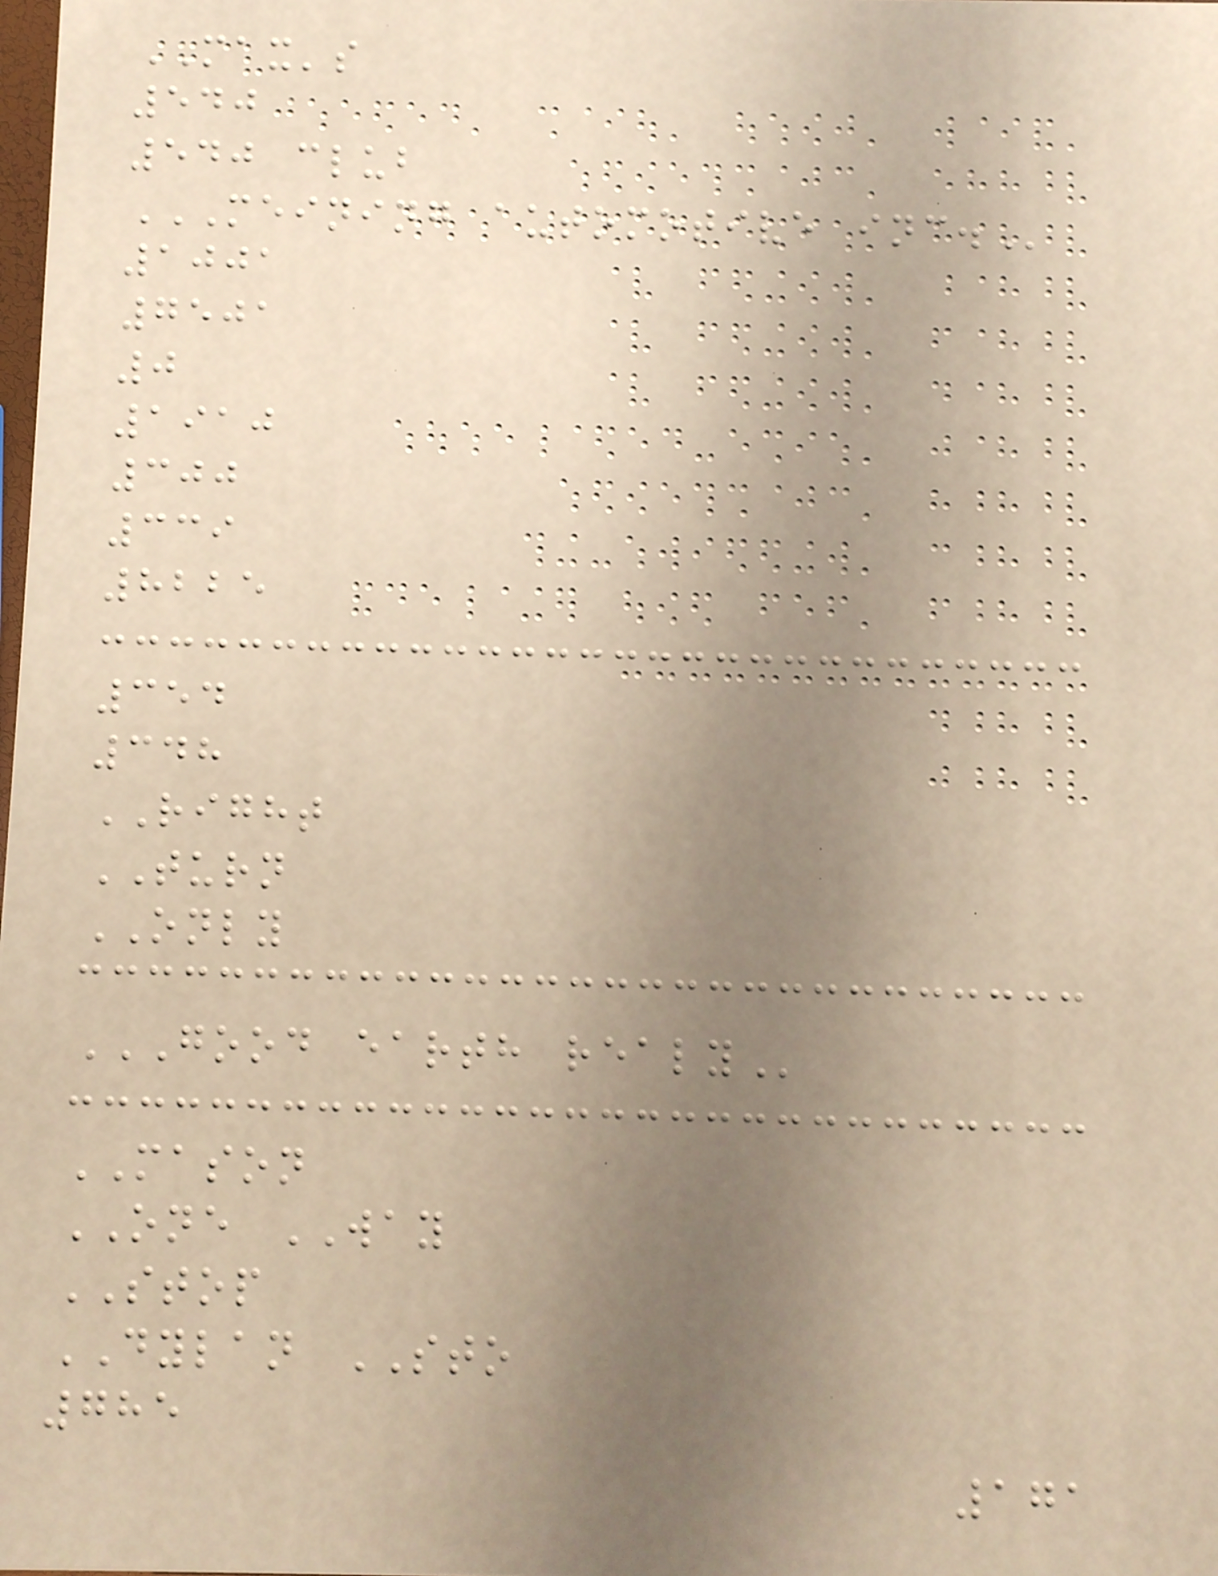MAX's
540
540 club
MEINING AUTOMOTIVE INC.
1001
7501
0
1910
300
339
8225
354
348
RIGHT
TURN
ONLY
GOOD EARTH REALY
MASON
ONE WAY
STOP
DYLAN STO
785
171
